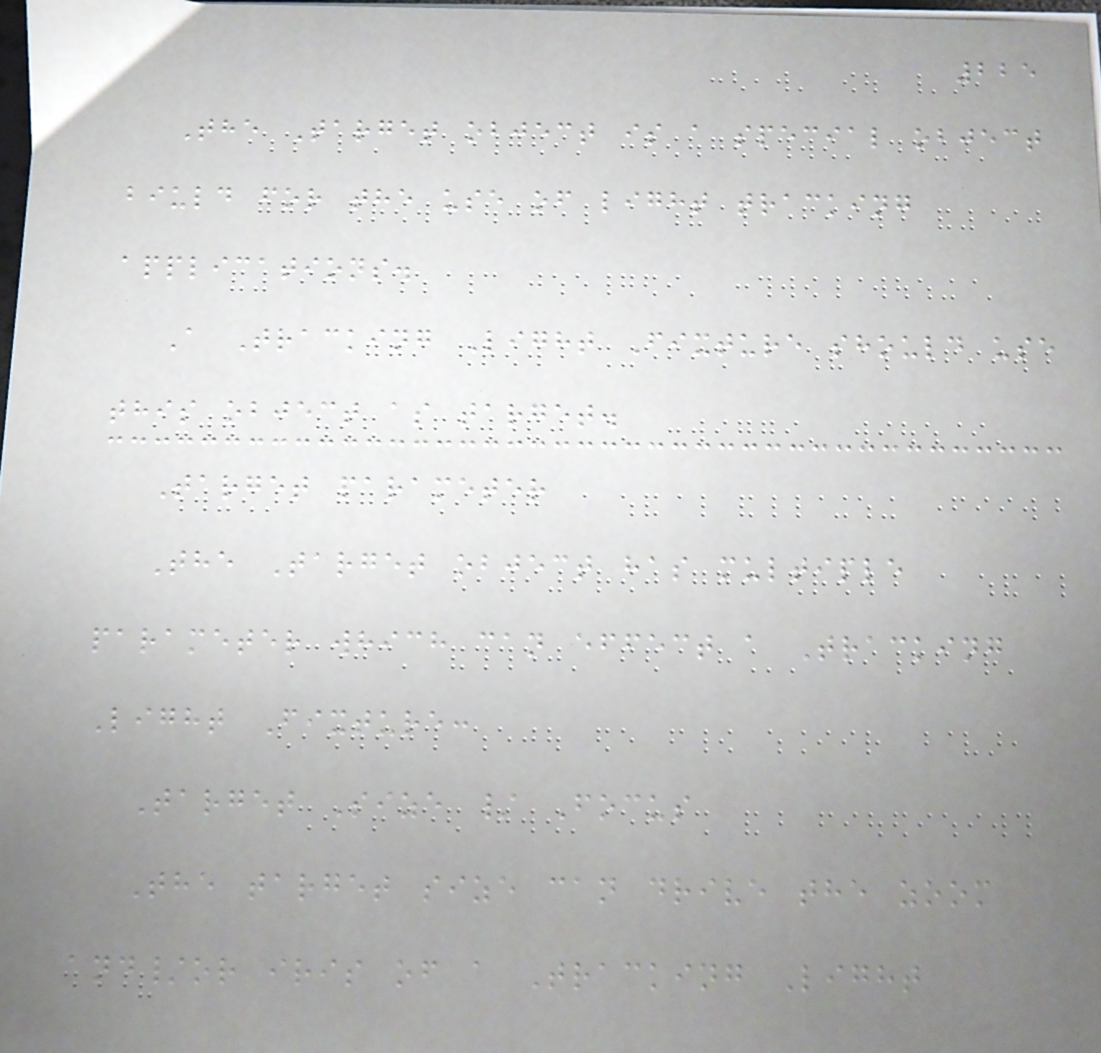225
The Target object is a special object
biuld for the use of light tracking
applications.
A Tracking Light Fixture should use
this object as target.
Target parameter
The Target object has multiple
parameter which can effect a Tracking
Light Fixture:
Target Size / Focus
The target size can drive the zoom
and/or iris of a Tracking Light
